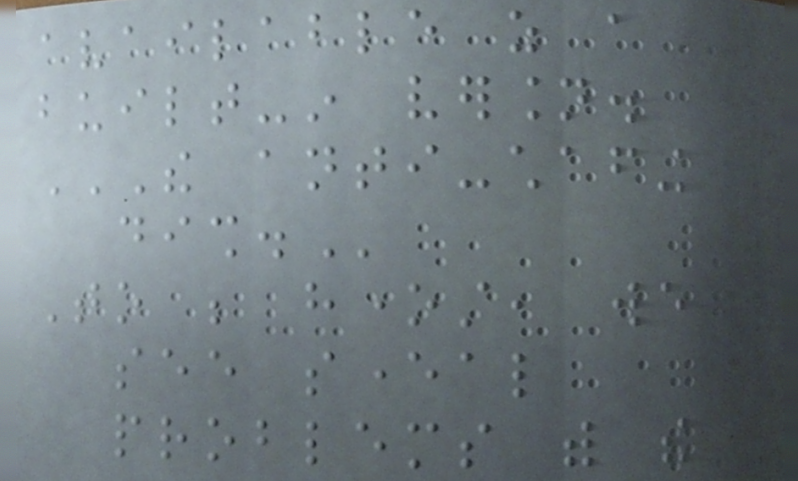available as a
built-in version.
THE ANTI-CHAFING
DISH.
To be honest, we can
see several
problems with the
